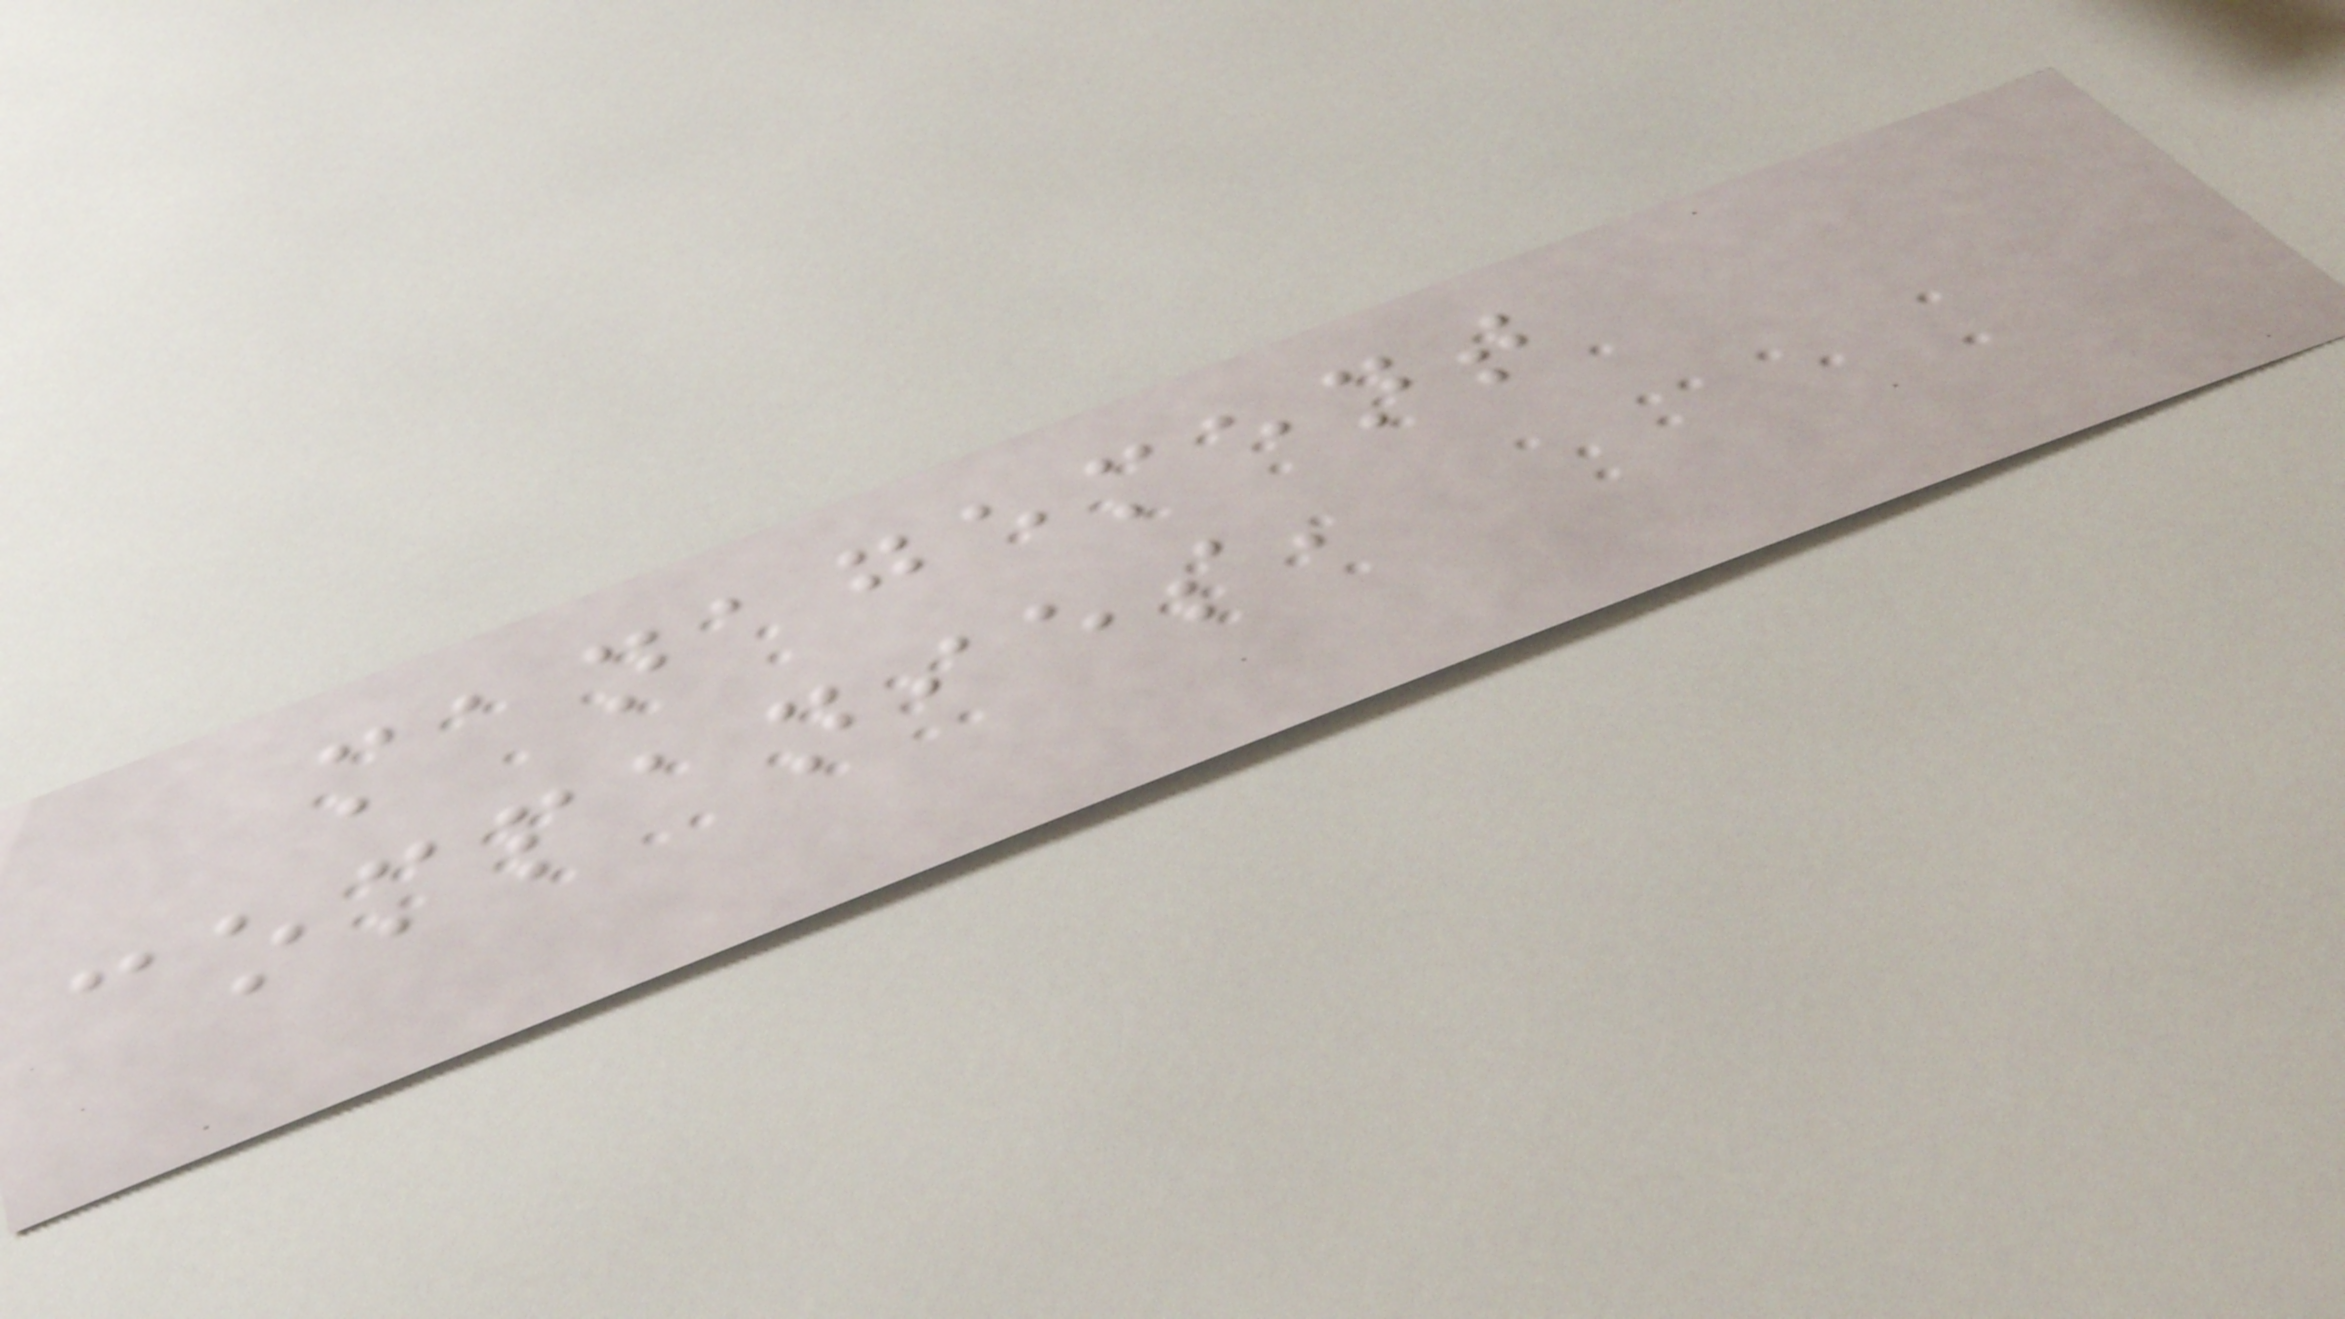management
companies,
